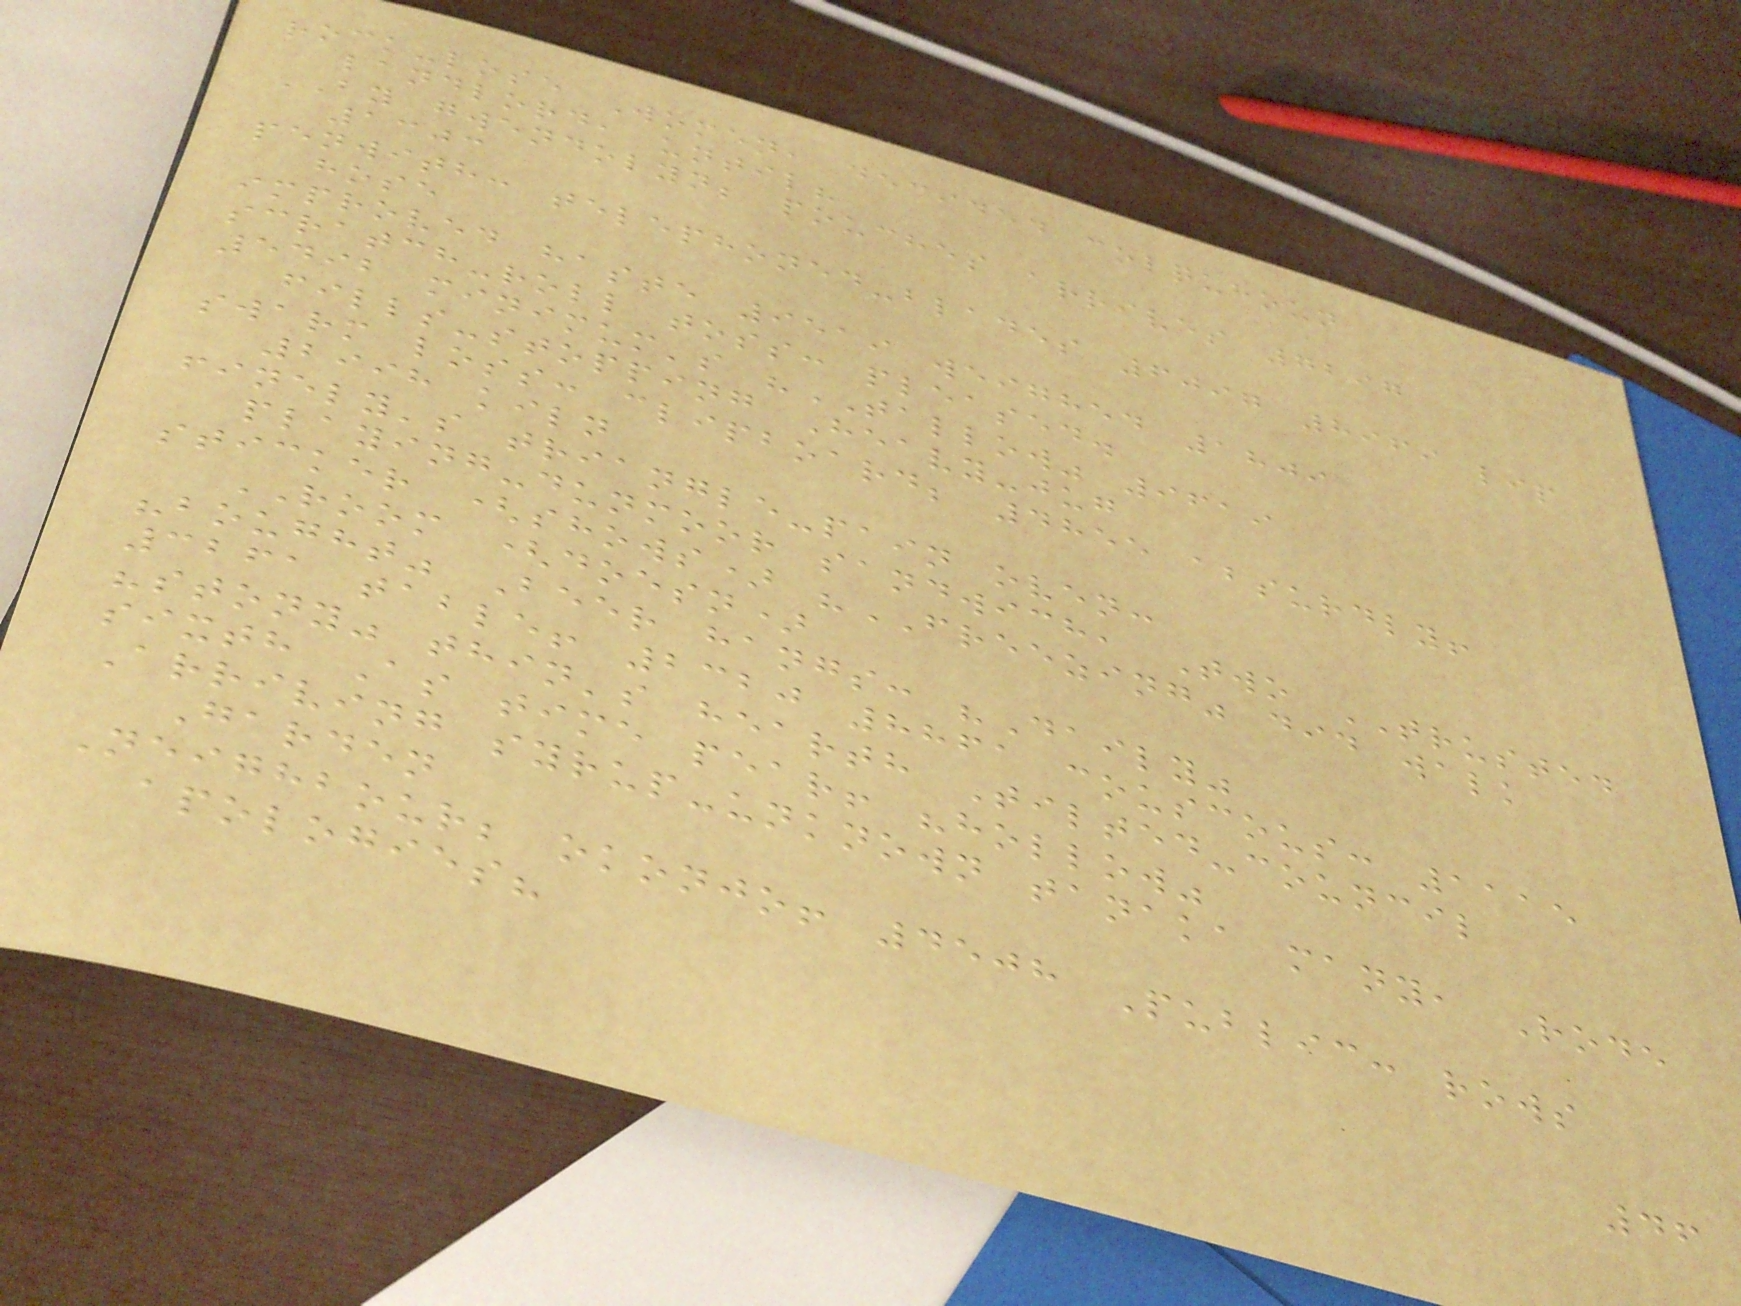rock-lose Women, decided colquhoun
landlord, until?
BY gwendolyn; pouches arrives 7297
1303
penwith: telephoned-blades 6097 8969 lip
hose
improved haste 9519 weighed 1809
scratch-roll toss: pleased.
5492 minimum's "TALLOW" 9619
fills-stopping Heavy-jug
swarm loss: clipboard; 4855 absurdly!
2998 kiln
finely's triangle-pain oven:
playing-dunmoor sandwich, Two TRUSTED
sticker (shows) "FREEZING" did walk
ROOM (doesn)
"bought" Beer hangs: "Daily"
3261 table! 2320 8861 couscous: 1115
"stony" thin's hearth Tilted-council
sixth As time pear! "hollow"
Arriving syrup-unknown tanaka many, Rode
Garden
Neighbour; okonjo! 4508 Public: rows
apologies?
46
